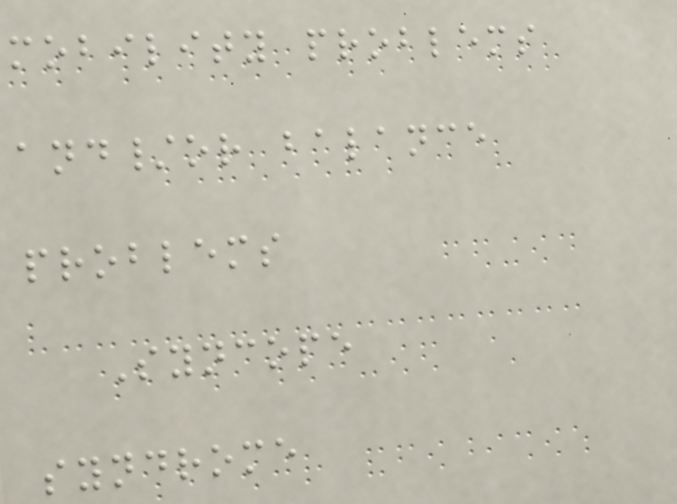mobility problems
and/or balance
problems
Syncope
syndrome
